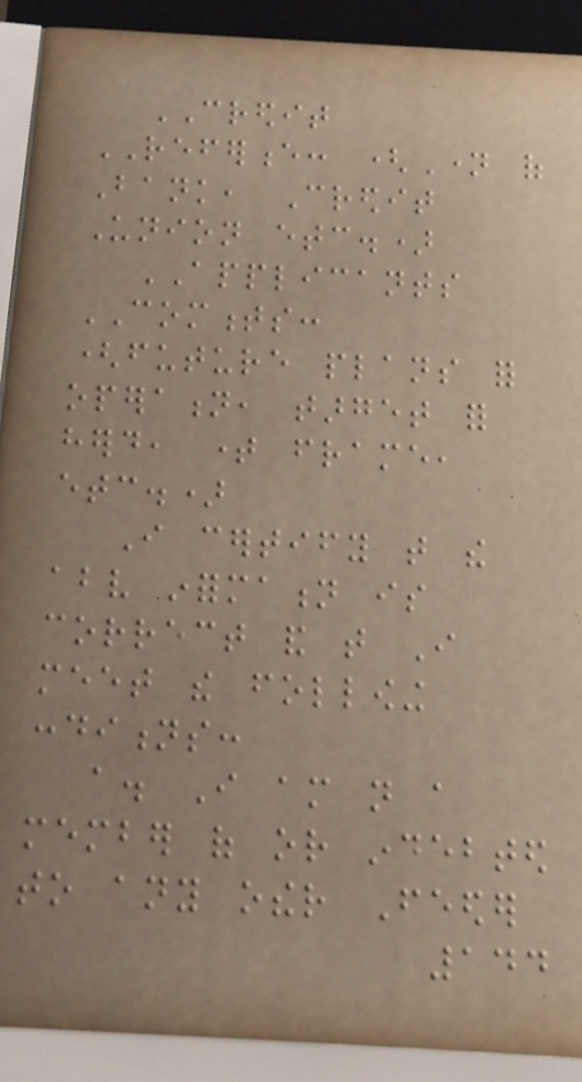CREDIT
REFERENCE: (Name of
Bank, Credit
Union etc.)
APPLICANTS
COMMENTS:
(future plans for
operation, target for
herd, time frame,
etc.)
I certify that the
above information is
correct and that I
meet the following
conditions:
a. I am not a
member of or indebted
to any other Feeder
144
